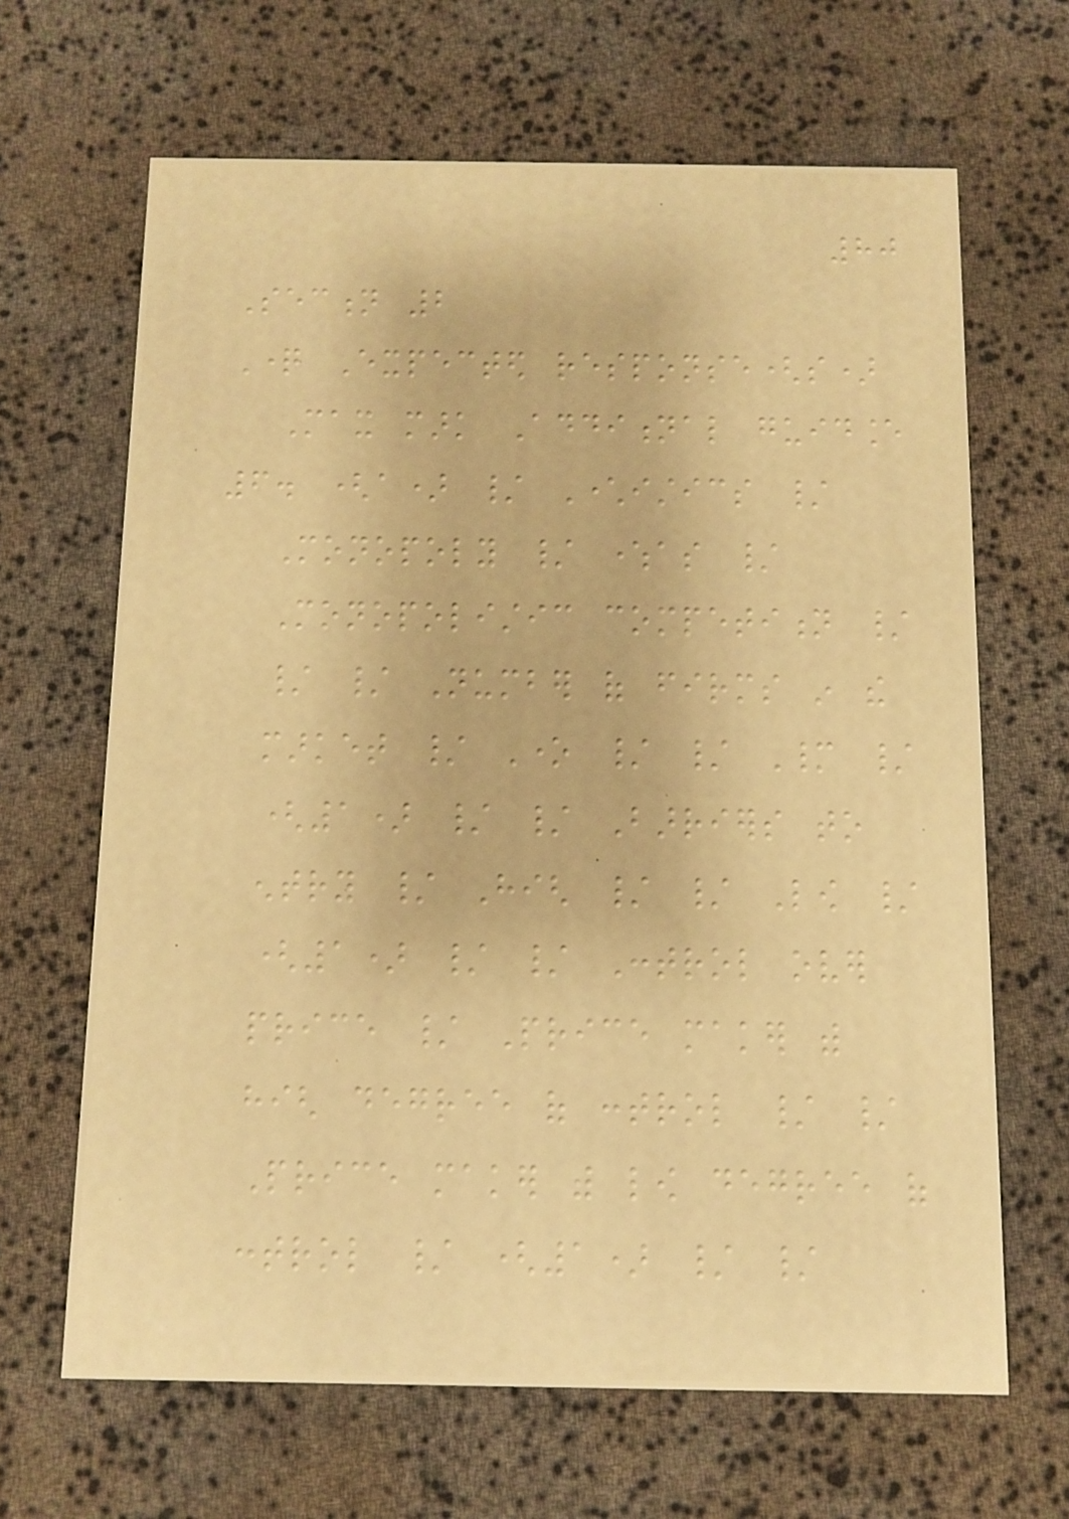80
Section 2
Question Expected response(s)
Max mark Additional guidance
6. (a) / Characteristics /
Monopoly / whereas /
Monopolistic competition /
/ / Number of firms in the
market / One / / Many /
(1) / / Barriers to
entry / High / / Low /
(1) / / Control over
price / Price maker with
high degree of control / /
Price maker with low degree of
control / (1) / /
